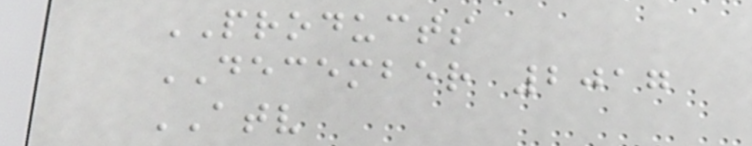PRODUCTS
DECEMBER 2017
ATV
